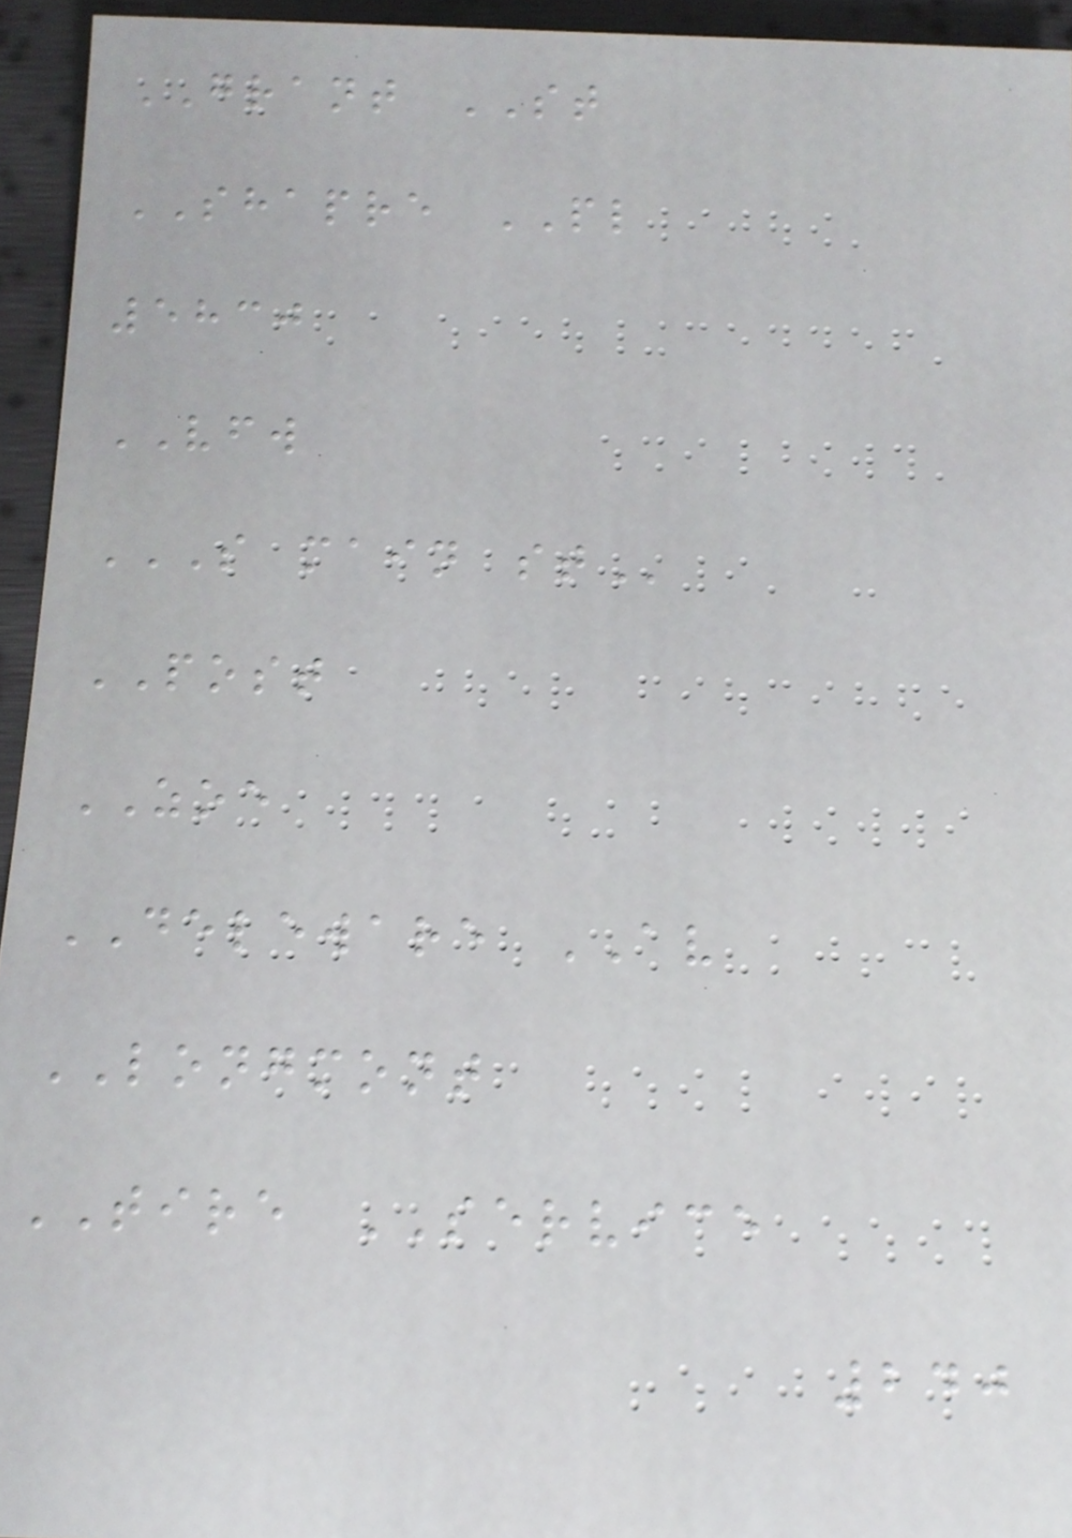GRANT ST
SHAPRE PL
5830
VFW
S MAIN ST
POST
ZOE
DELEWARE AV
LONGMONT
TIRE SERVICE
240
